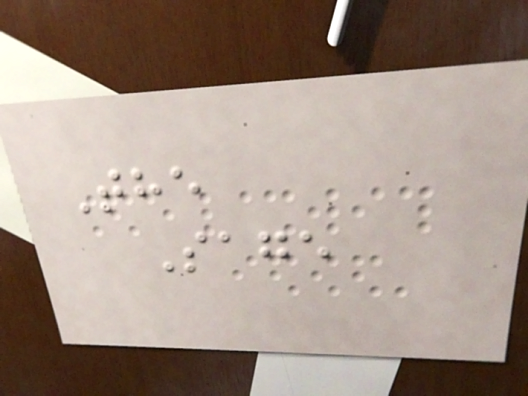The
Sage
